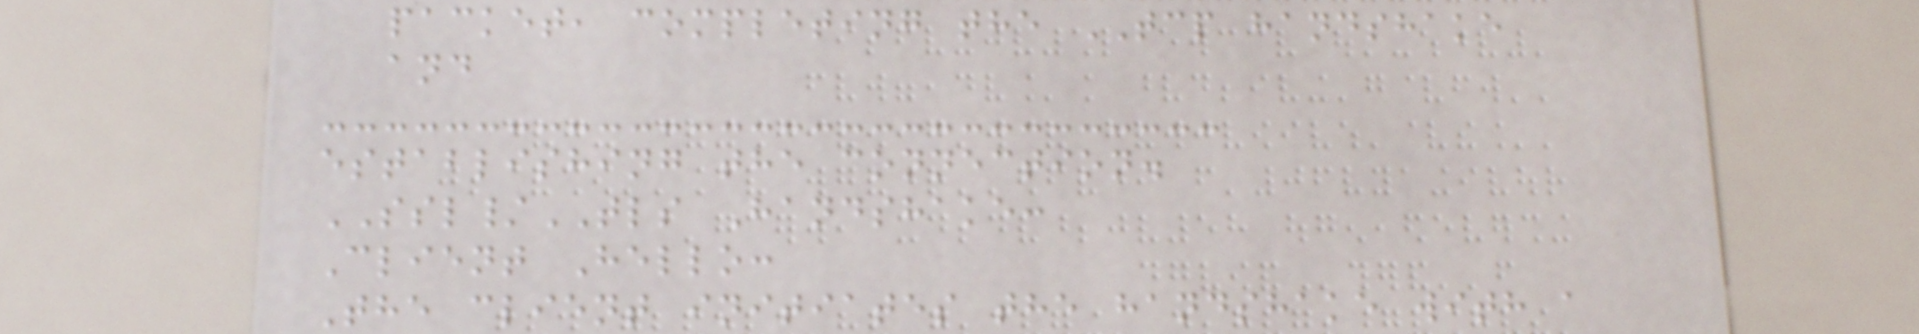packet, completing the TCP handshake
and
establishing the connection.
SSL/TLS Handshake:
Client Hello:
The client initiates the handshake with a
